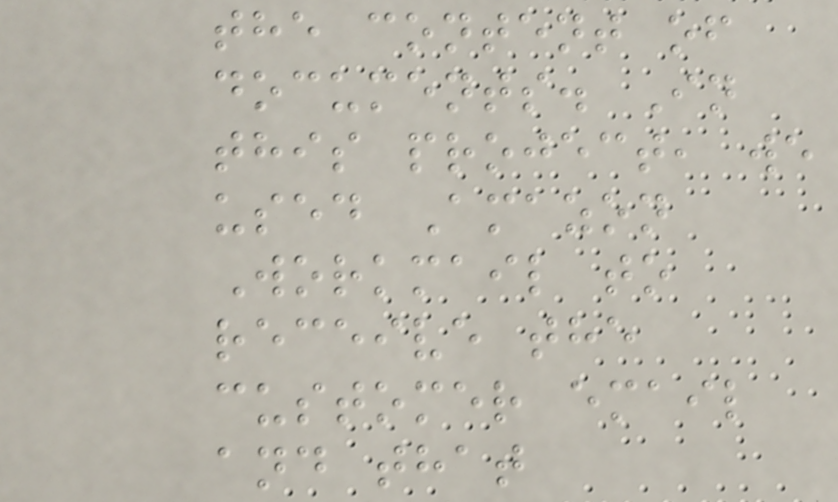the content of
documents. In
this project, we
used Amazon
Workmail to
receive the
customer email
and that
